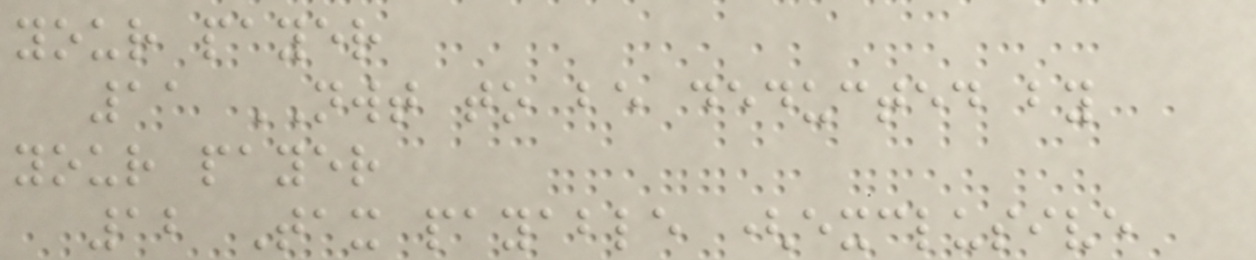your payer
11 NWT to be deducted by
your payer
12 Tax payable (exclusive
